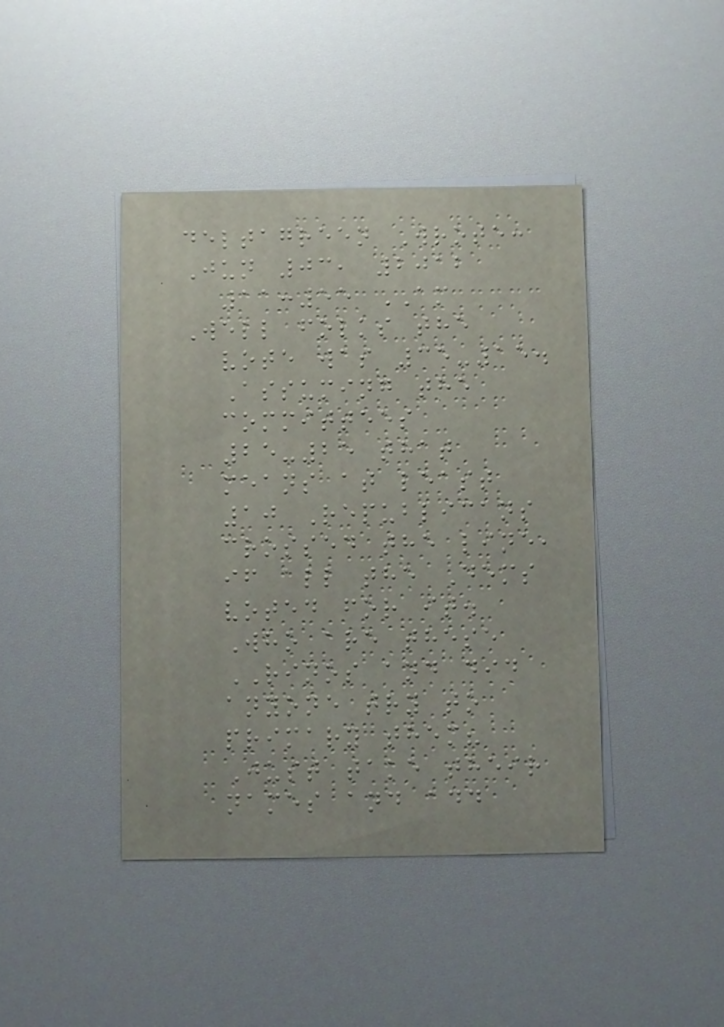deltagreen Wrote:
Jun 03, 2012
11:55 AM
Well folks the
vote was 35-15.
Assuming the
committees
25-25 that
means at least
10 Republicans
crossed the line,
if all the Dems
voted for it.
Who are these
RINOS and did
anyone try to
primary them?
Just take their
names and add
